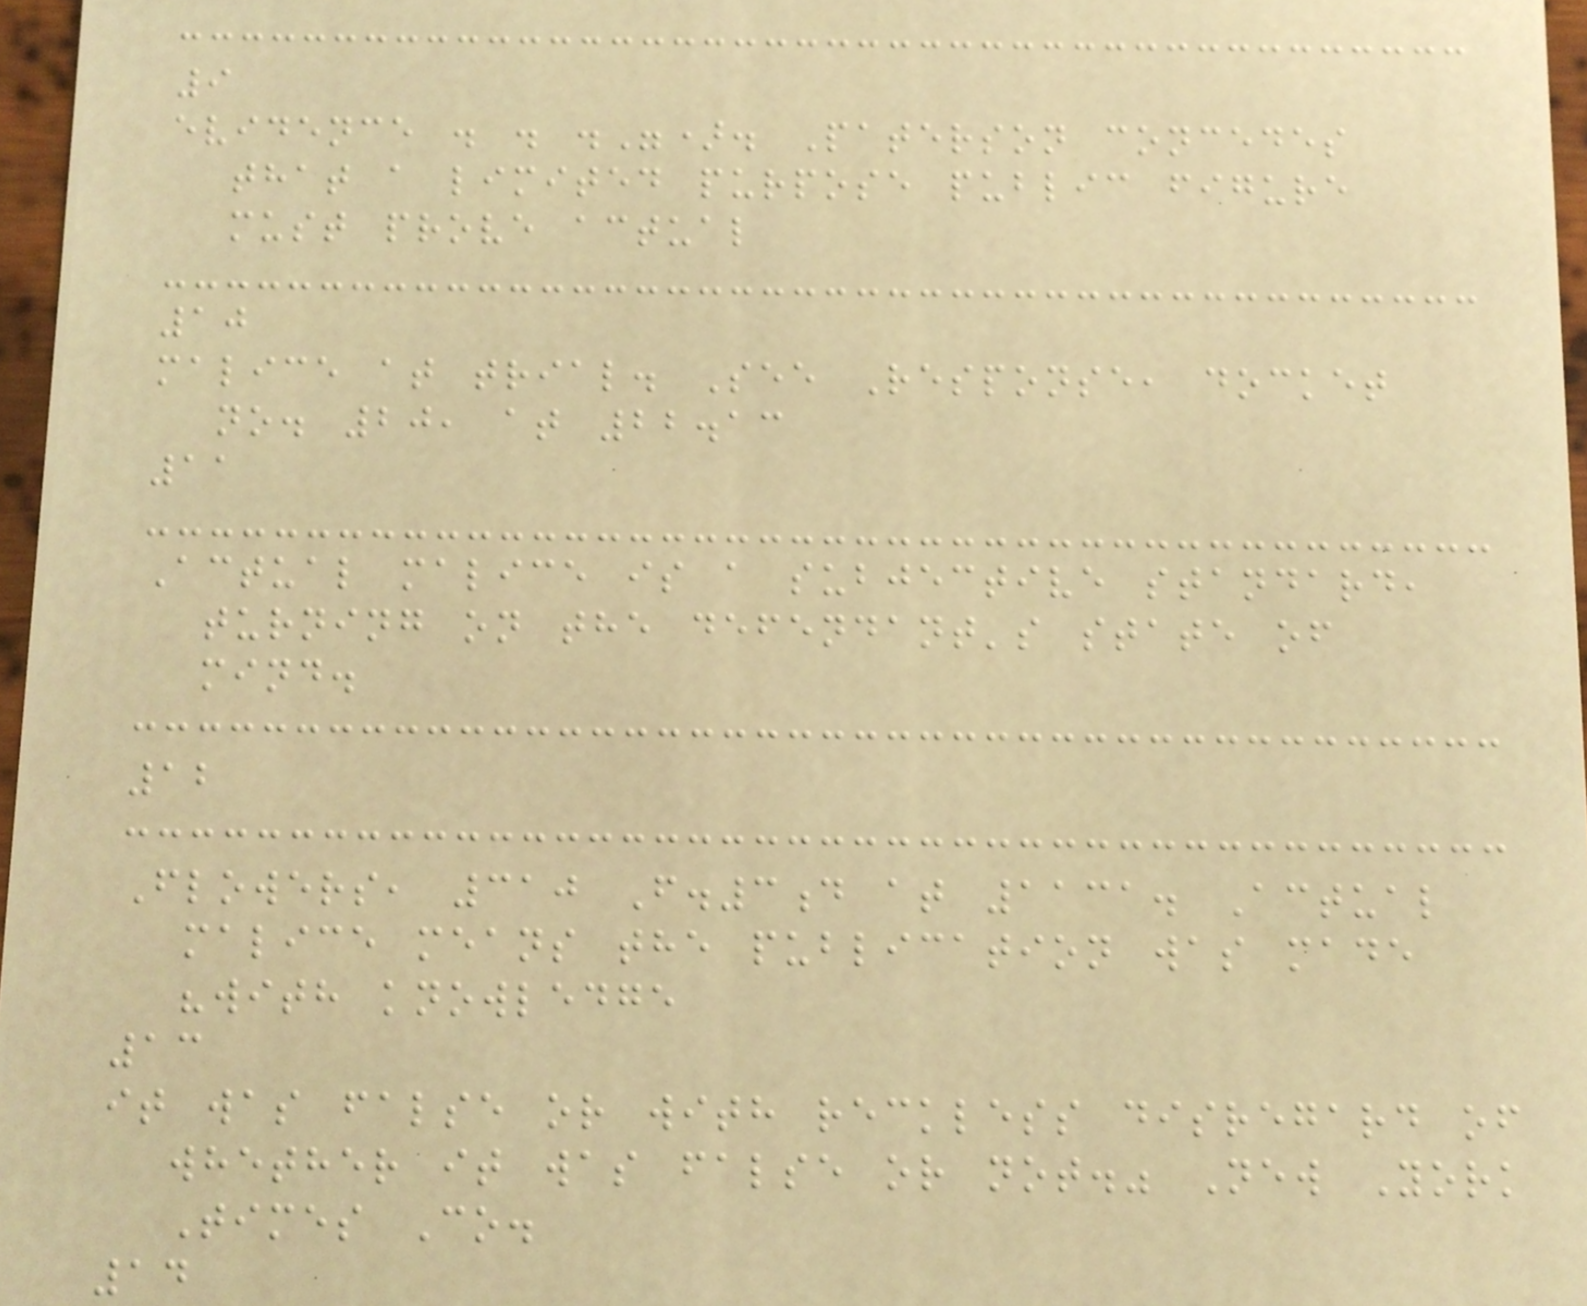9
evidence . . ."). Paterson concedes
that a limited purpose public figure
must prove actual
10
malice at trial. See Response, docket
no. 20, at 22.13
11
Actual malice is a subjective standard,
turning on the defendant's state of
mind.
12
Flowers, 310 F.3d at 1131. Actual
malice means the publication was made
"with knowledge
13
it was false or with reckless disregard of
whether it was false or not." New York
Times Co.
14
